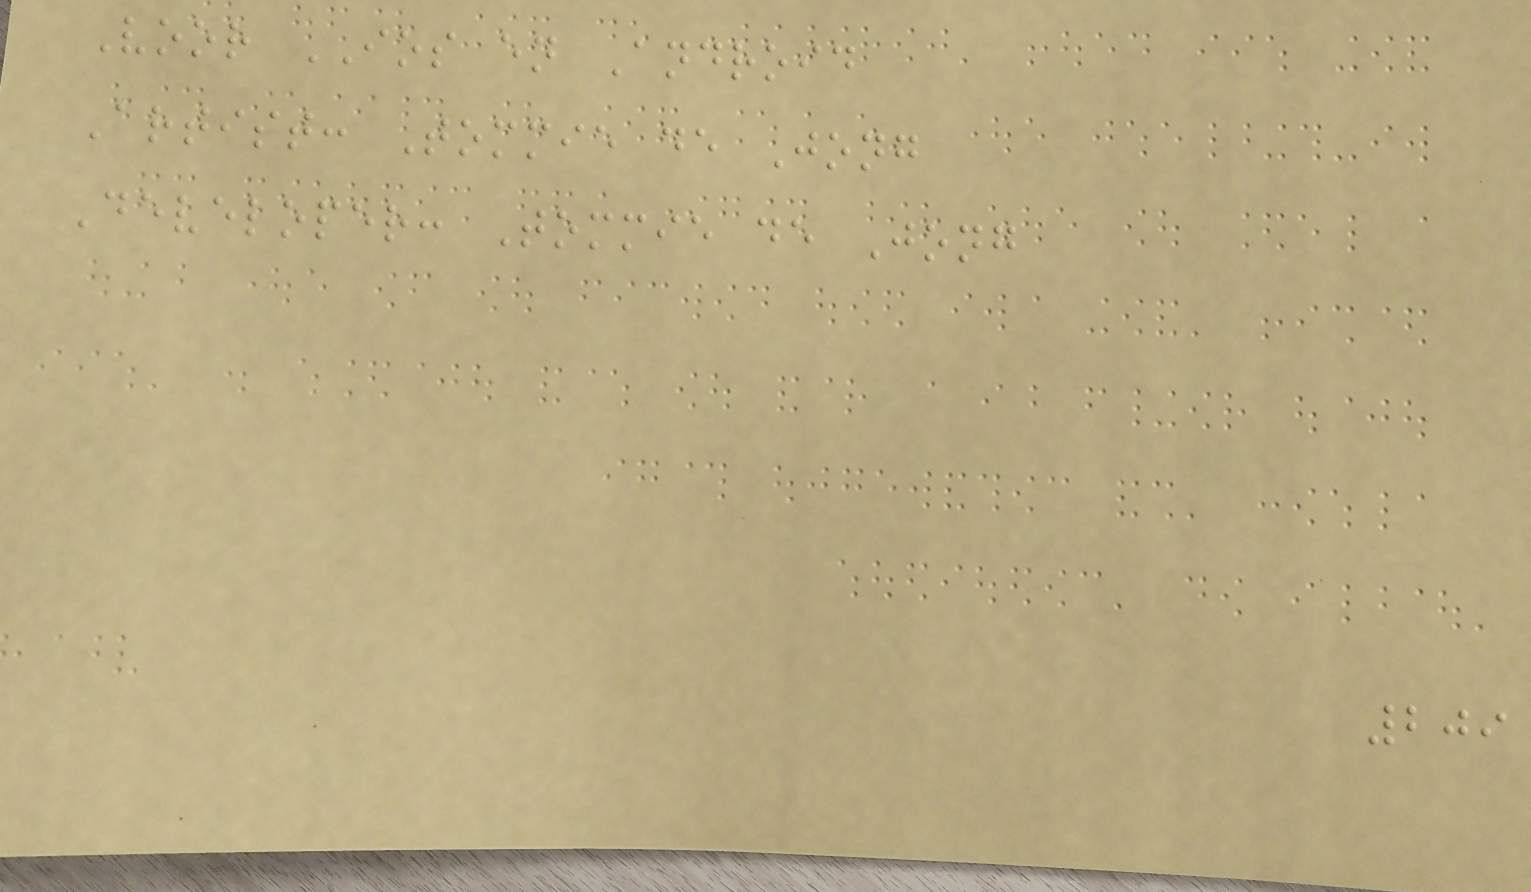Voor IOS en Android
Artist: Tommie de Jong
Developer: Tommie de Jong
209
